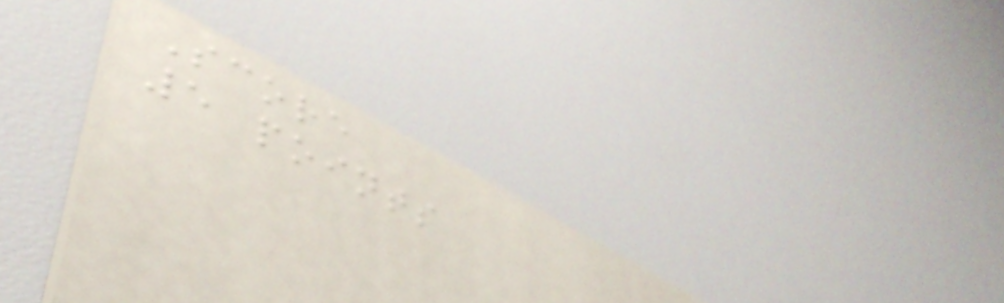Score
5 points
